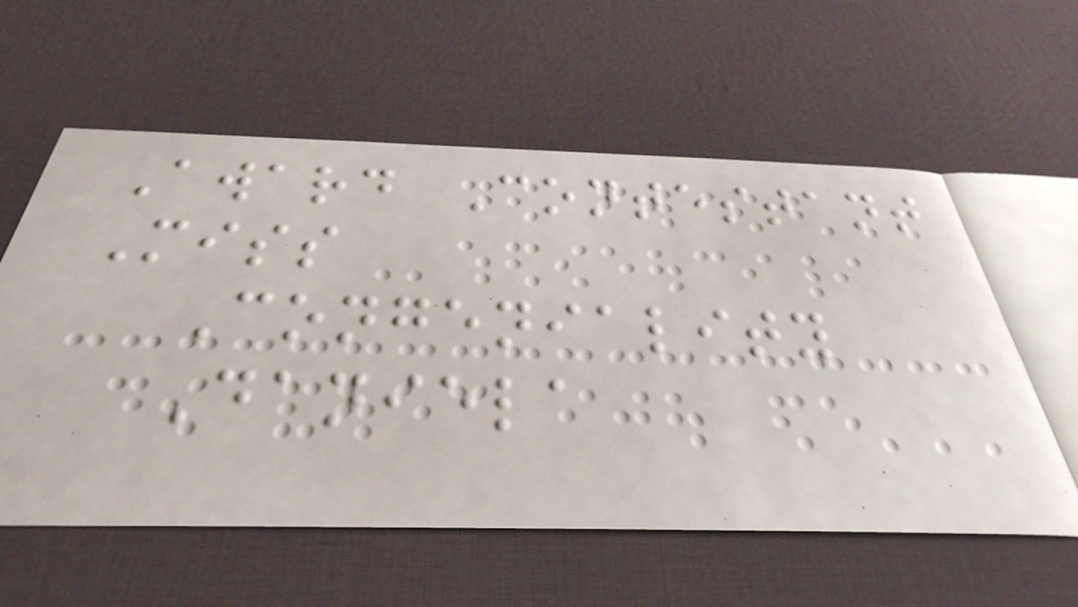Award Contestant
Miss
Congeniality
Daniela
